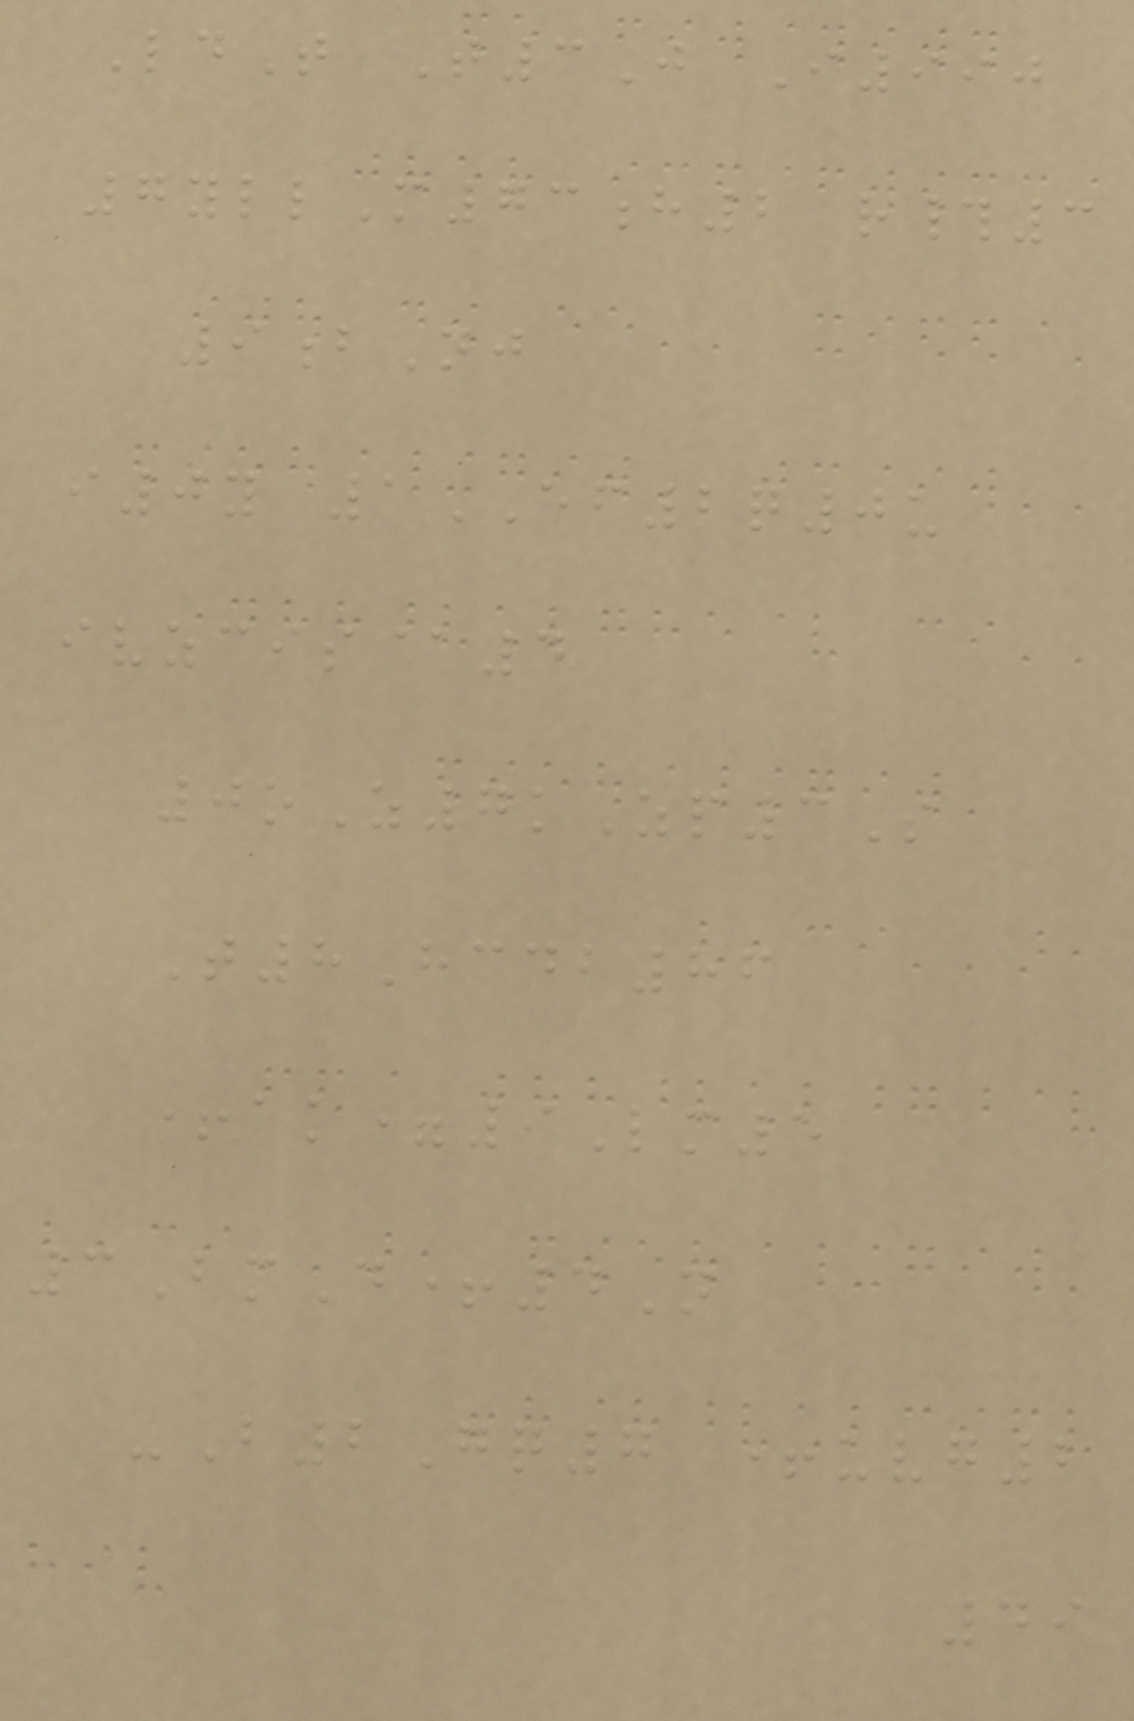LdT T3J I990
7yllM73h2 r#3
9bNj
i0y 1EF2q0u
ivzcis@4
0oZ7kZp3S
T8Hcdb86
+ak=9Lm5
3BmD+4N
-B2Gq7 +uvg2
49
